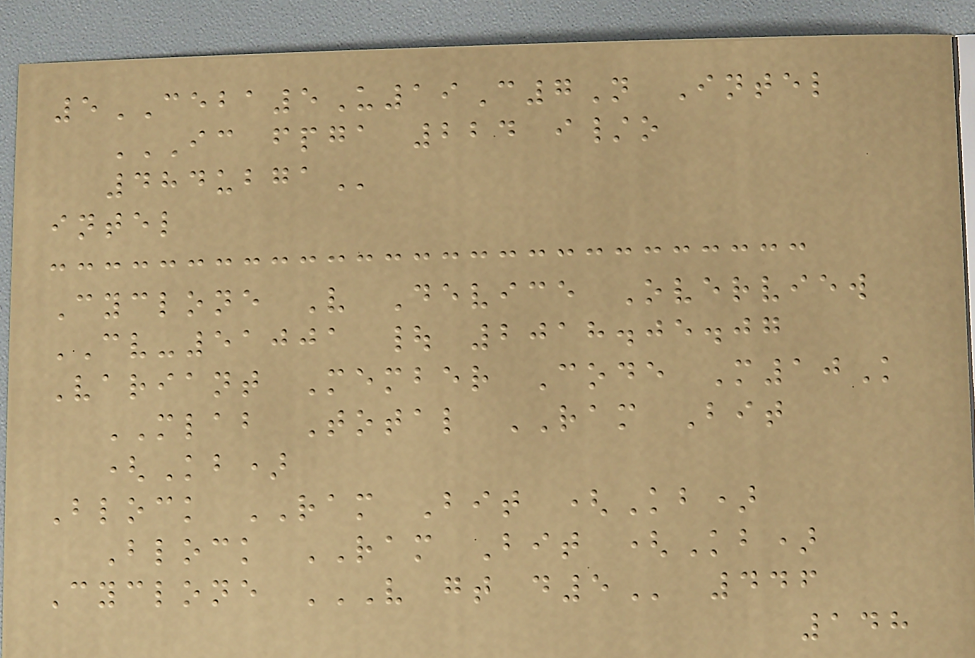5CEBA5U19C7N Intel
IC FPGA 224 I/O
484UBGA
intel
Cyclone V Device Overview
CV-51001 | 2018.05.07
Variant Member Code M10K
MLAB Total RAM Bit
(Kb)
Block RAM Bit (Kb)
Block RAM Bit (Kb)
Cyclone V GT D5 446
148
